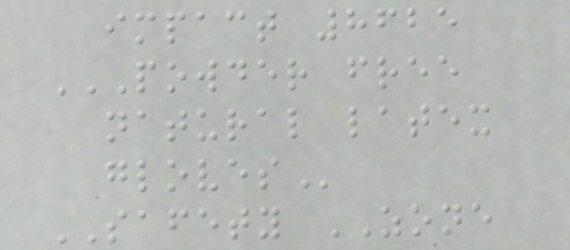impact 8625
POWDER FREE
NATURAL LATEX
GLOVES
SAFETY ZONE
